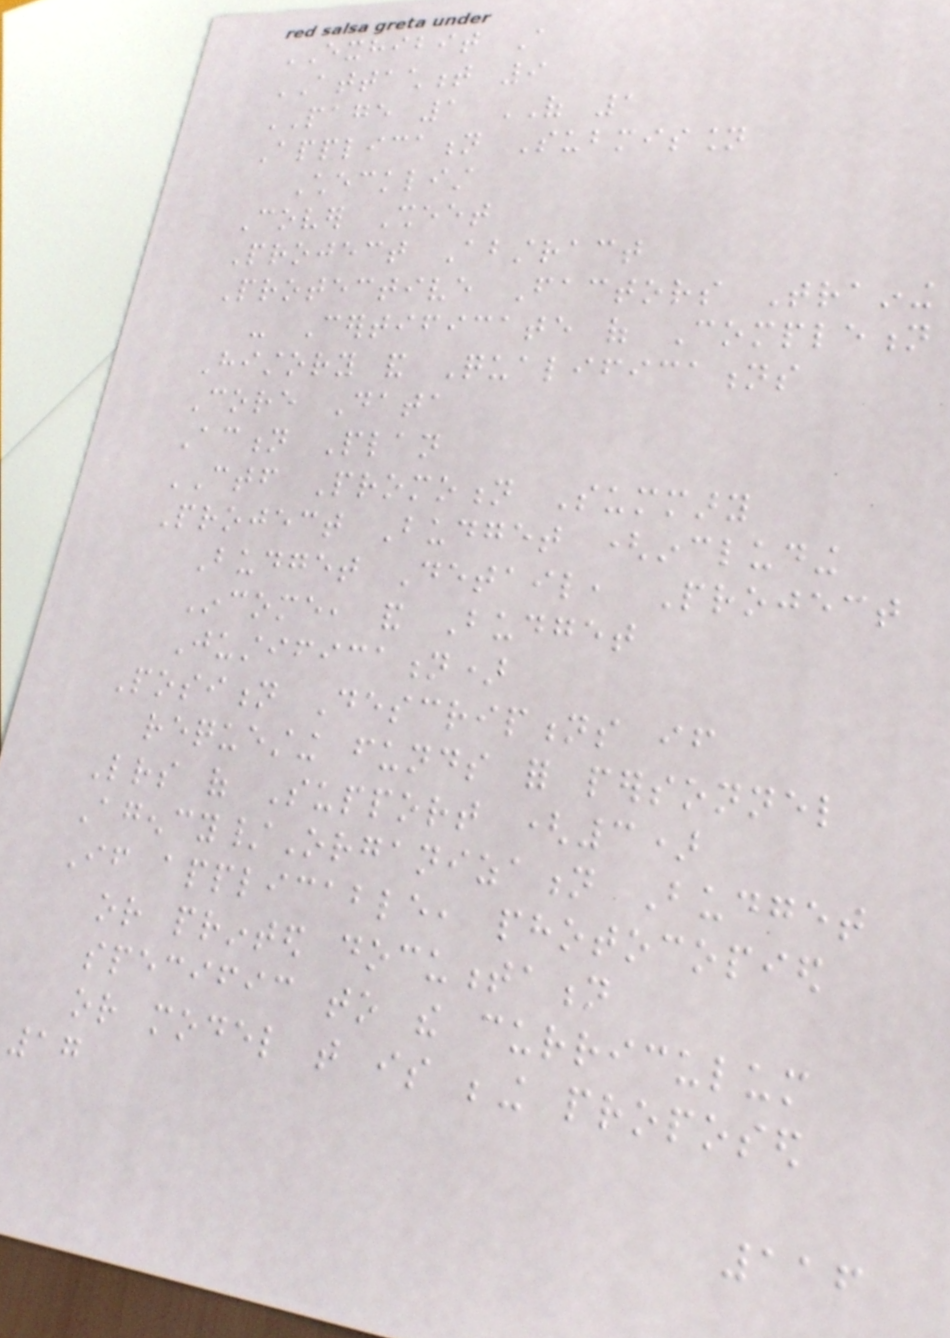EXHIBIT A
ATTACHMENT 9
PAGE 1 OF 1
Application Submission
Checklist
Cover Sheet
Project Abstract
Protective Factors Training
- Certificate of Completion
History and Qualifications
Core Data
Action Plan
CTF Promotion Summary
Project Budget (including
Budget Detail, Project
Income, and Budget
Justification)
Position Descriptions if
requesting funds for personnel
Letters of Support (3)
Agency/Organization Budget
If applicable, photocopied
or printed documentation
specific to the curriculum
or model that is being proposed
17
116
